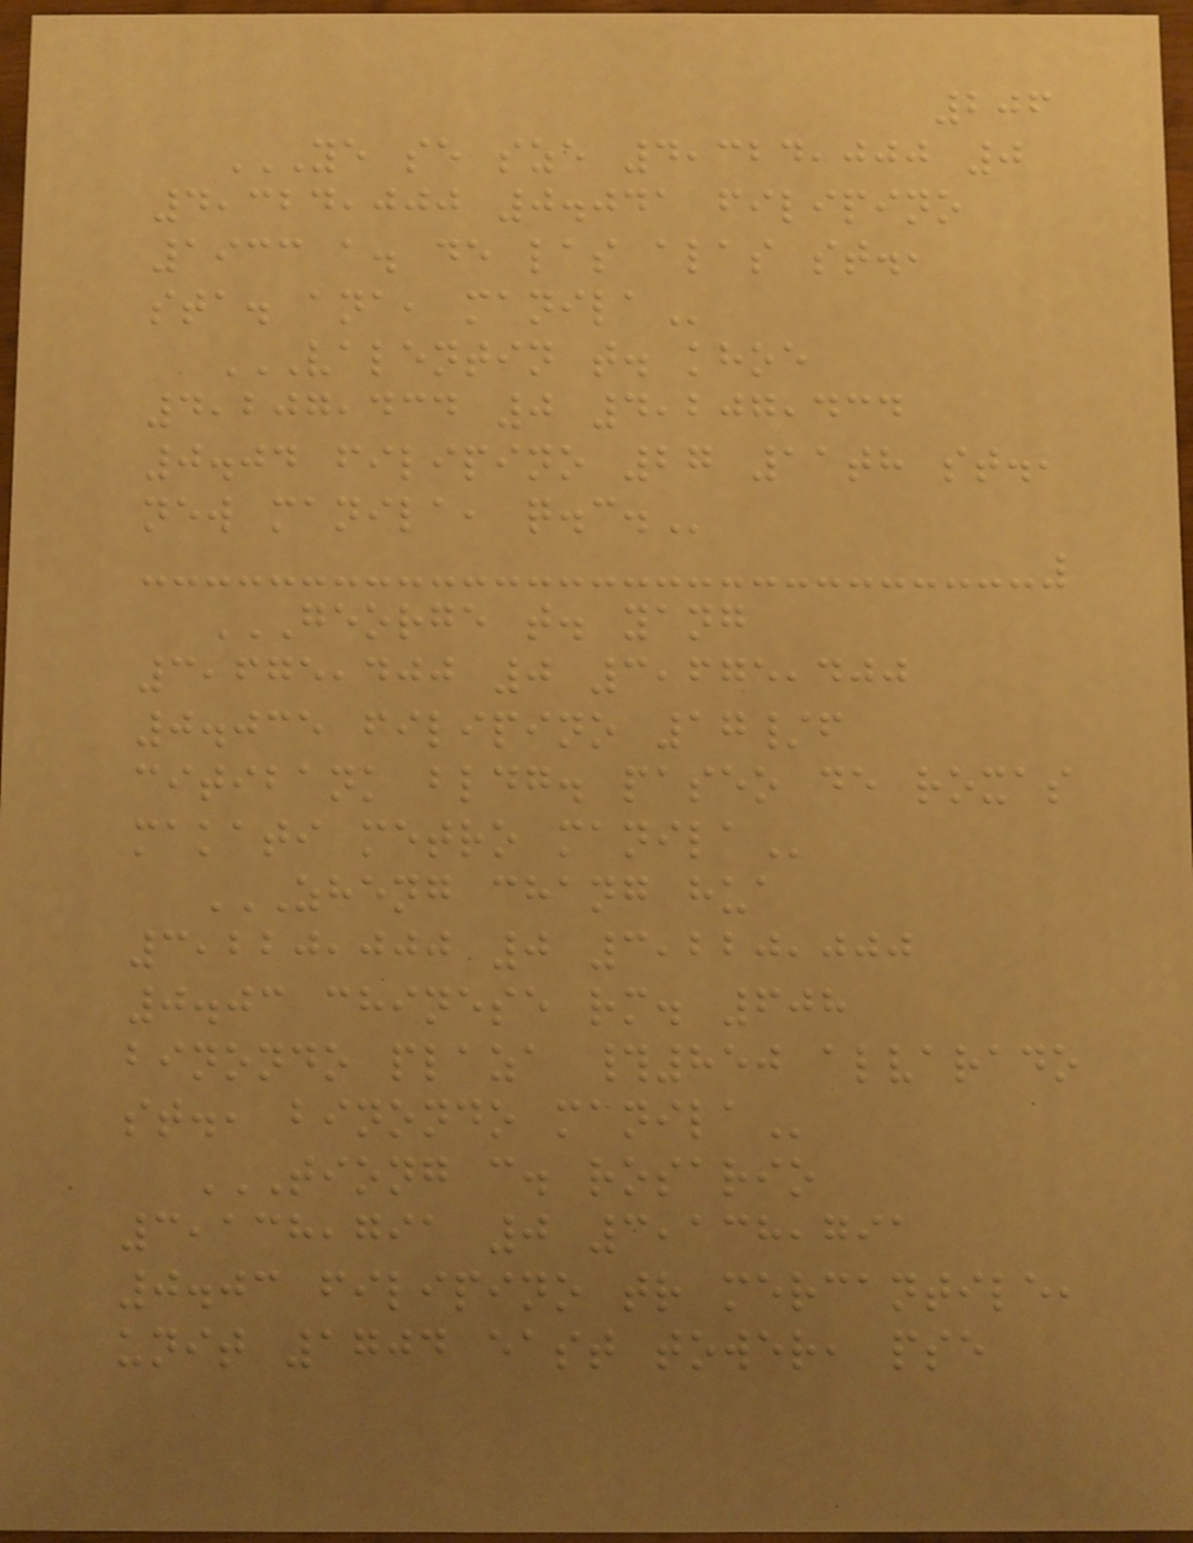206
YE SE SZE 4,324,000 0
4,324,000 0.041 FILIPINO
1933 A. DE LAS ALAS ST.,
STA. ANA, MANILA
VALENTIN T. KHOE
4,207,434 0 4,207,434
0.04 FILIPINO 27 11TH ST.,
NEW MANILA, Q.C.
GEORGE T. YANG
3,675,400 0 3,675,400
0.035 FILIPINO 17/F
CITIBANK BLDG. PASEO DE ROXAS
MAKATI METRO MANILA
ZHENG CHANG HUA
3,220,000 0 3,220,000
0.03 CHINESE RM. 608
BINONDO PLAZA #850 ALVARADO
ST., BINONDO MANILA
TIONG C. ROSARIO
3,138,791 0 3,138,791
0.03 FILIPINO TR MERCANTILE,
UNIT 1704 EAST TOWER, PSE
